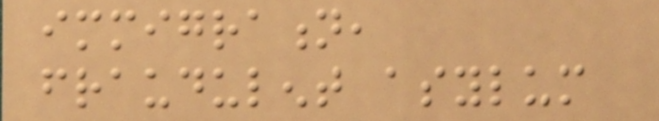immigration,
fraudulent asylum
